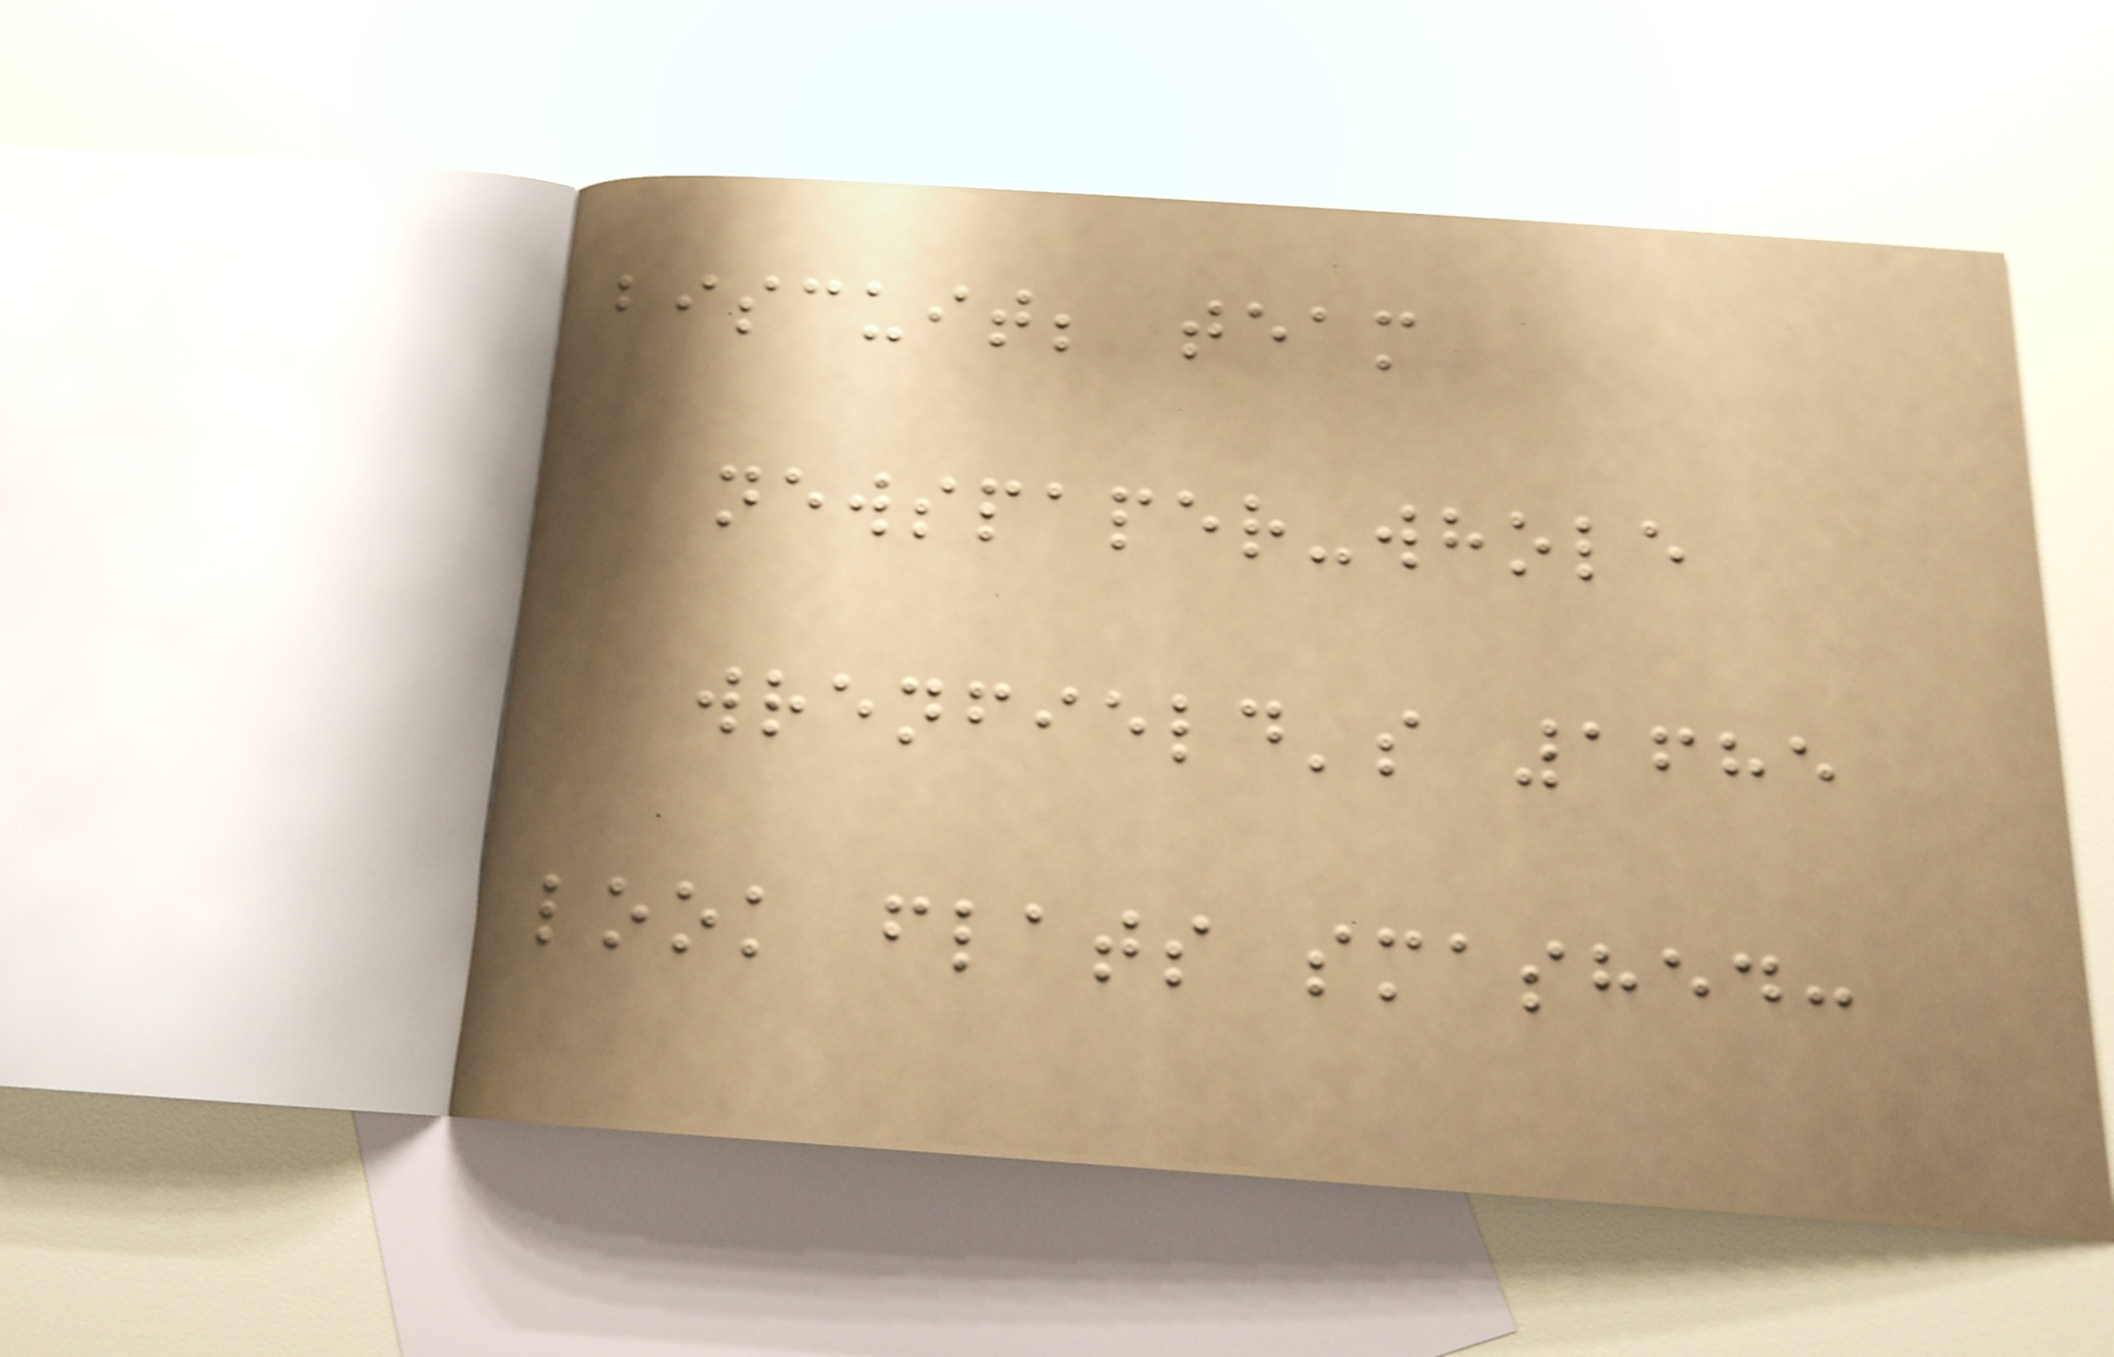biscuit; team
newspaper-whole
wrenfield's 1685
look flats smashed:
